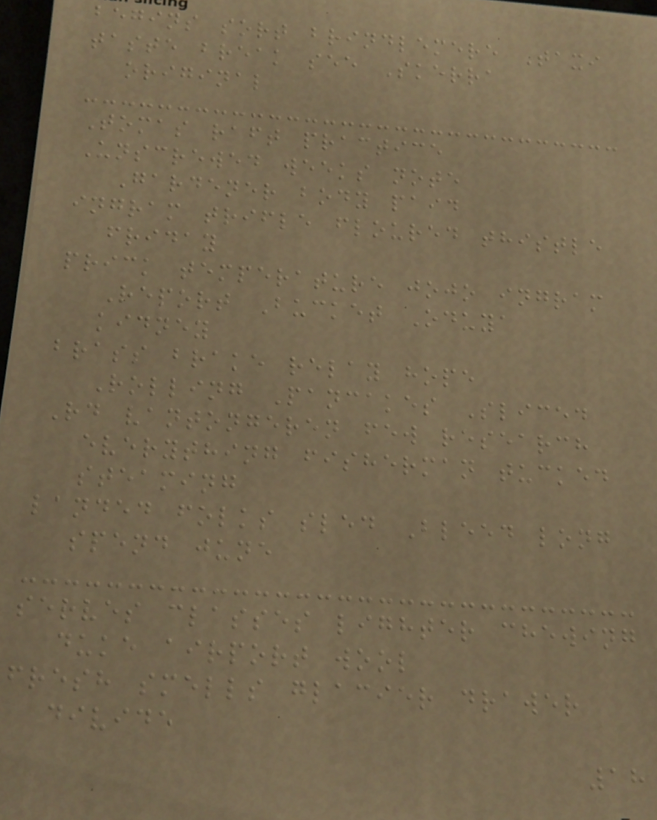begins sort brindlemere Taxi
taste break see Skerra
original
Tomas raft practice
Unscrewed weeks note
Gardener body paid
ingram trifle floured thistle
friday
prick temperature jojo ingram
Report Bucket Oduya
kidney
brass brake relay hope
Rolling Pancakes Sliced
Rd vantongeren few research
everything fisherman tucked
steaming
landed folks sled Bleed long
spend june
serves classes lighter chewing
duke airport wool
fresh smells glacier drawer
divide
18
